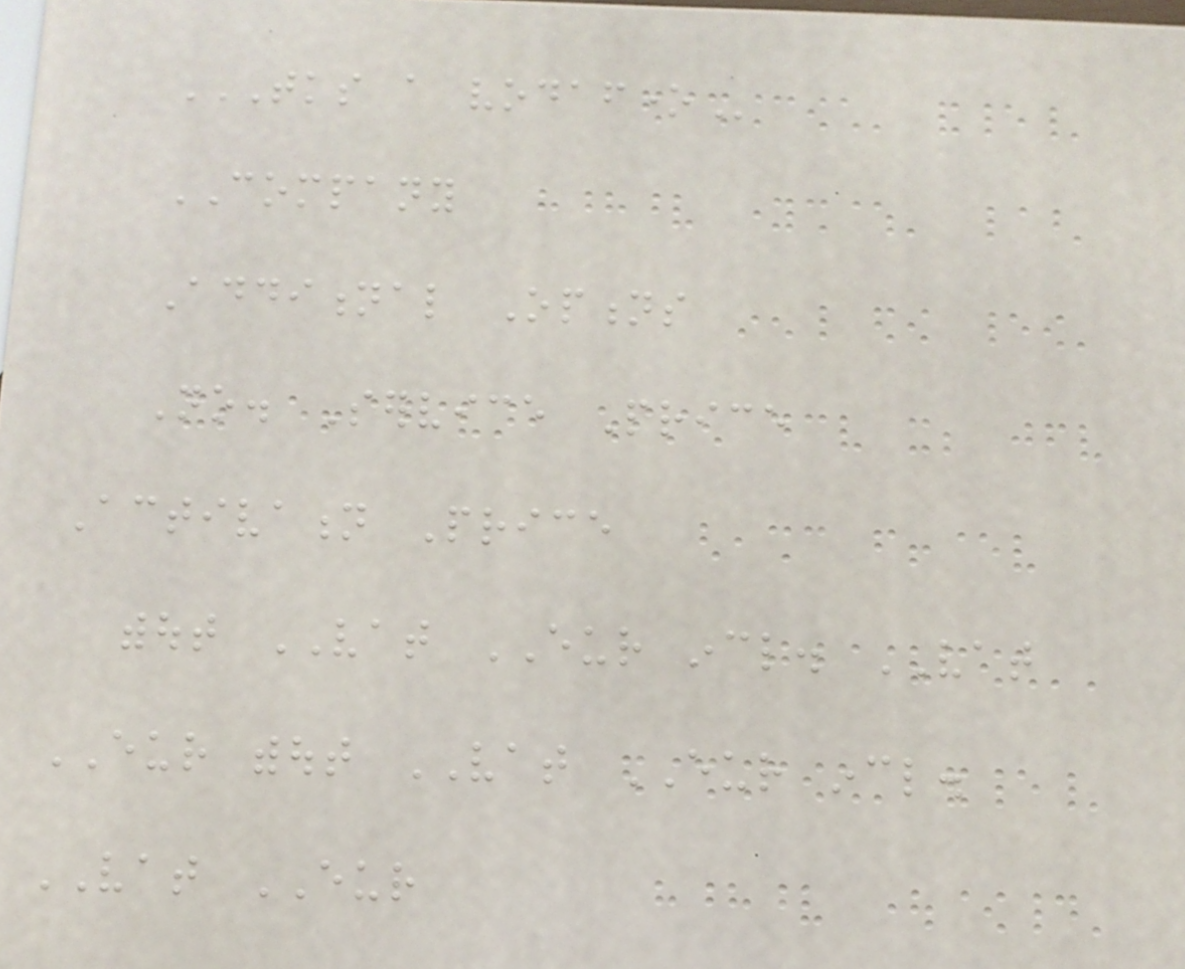TKS A VODAFONE
COMPANY
Additional Options
No. Service Price
Activation Price
without VAT EUR incl. VAT
EUR without VAT EUR incl.
VAT EUR
